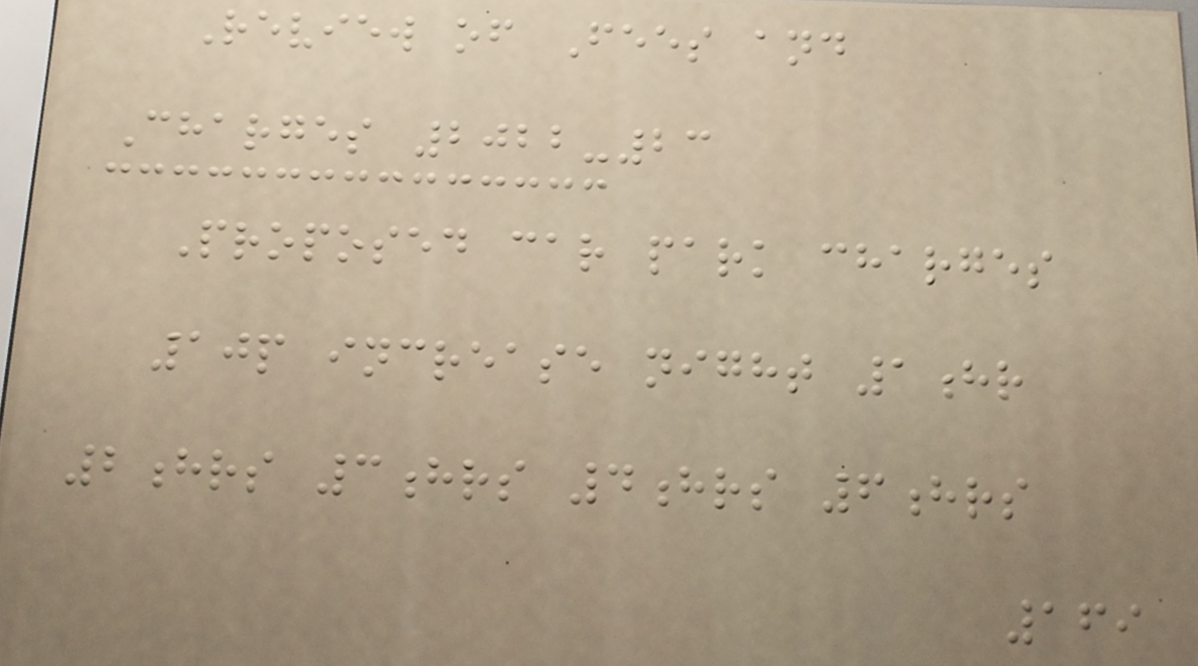Review of Fees and
Charges 2022-23
Proposed car park charges
10p increase night 1hr
2hrs 3hrs 4hrs 6hrs
169
